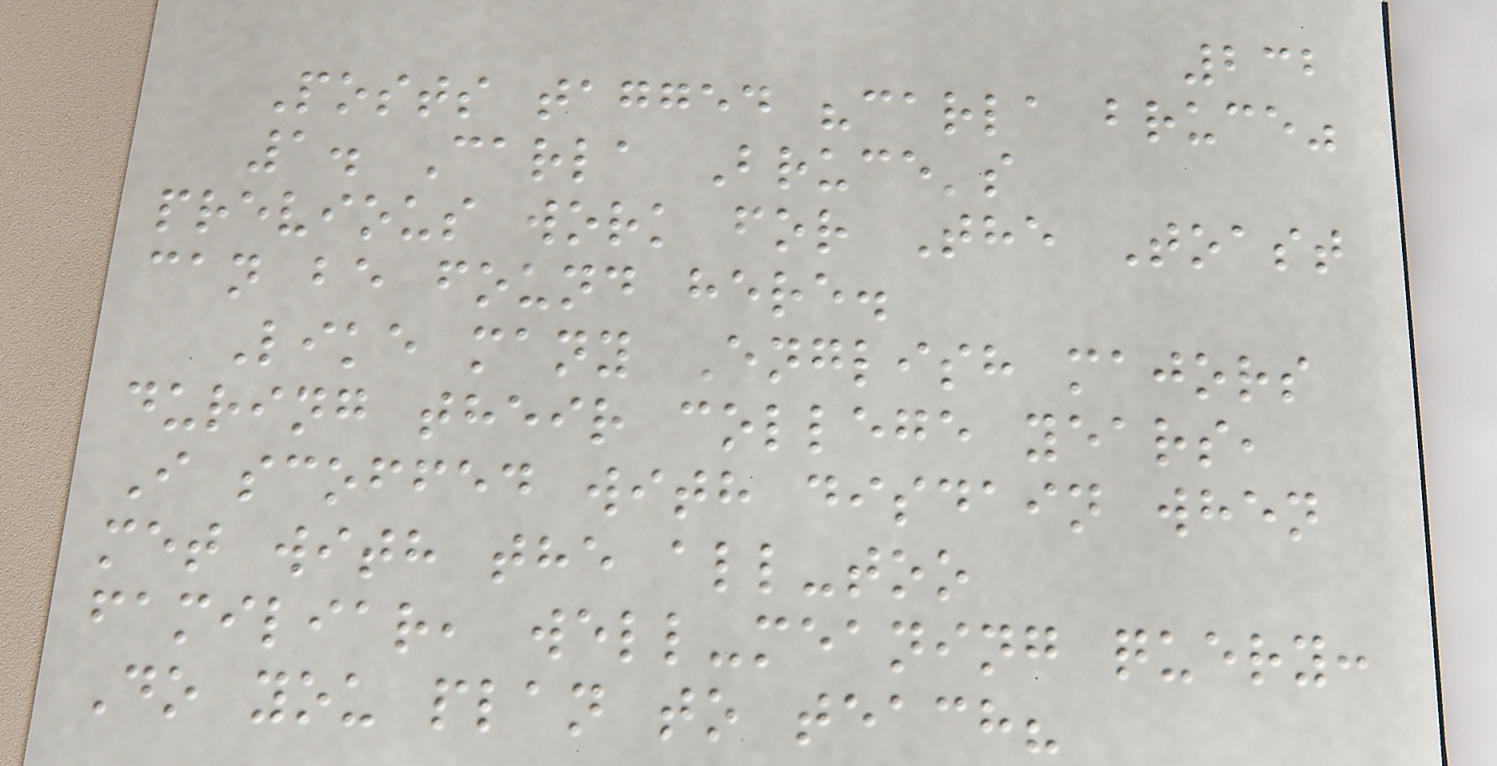232
Posts tagged "carla bruce"
1. Carla Bruce's
previous work for The Toast
can be found here.
Like many English majors
during their college years,
I scoffed with disdain when
met with the all-too
familiar, well-meaning query:
Do you plan to teach?
